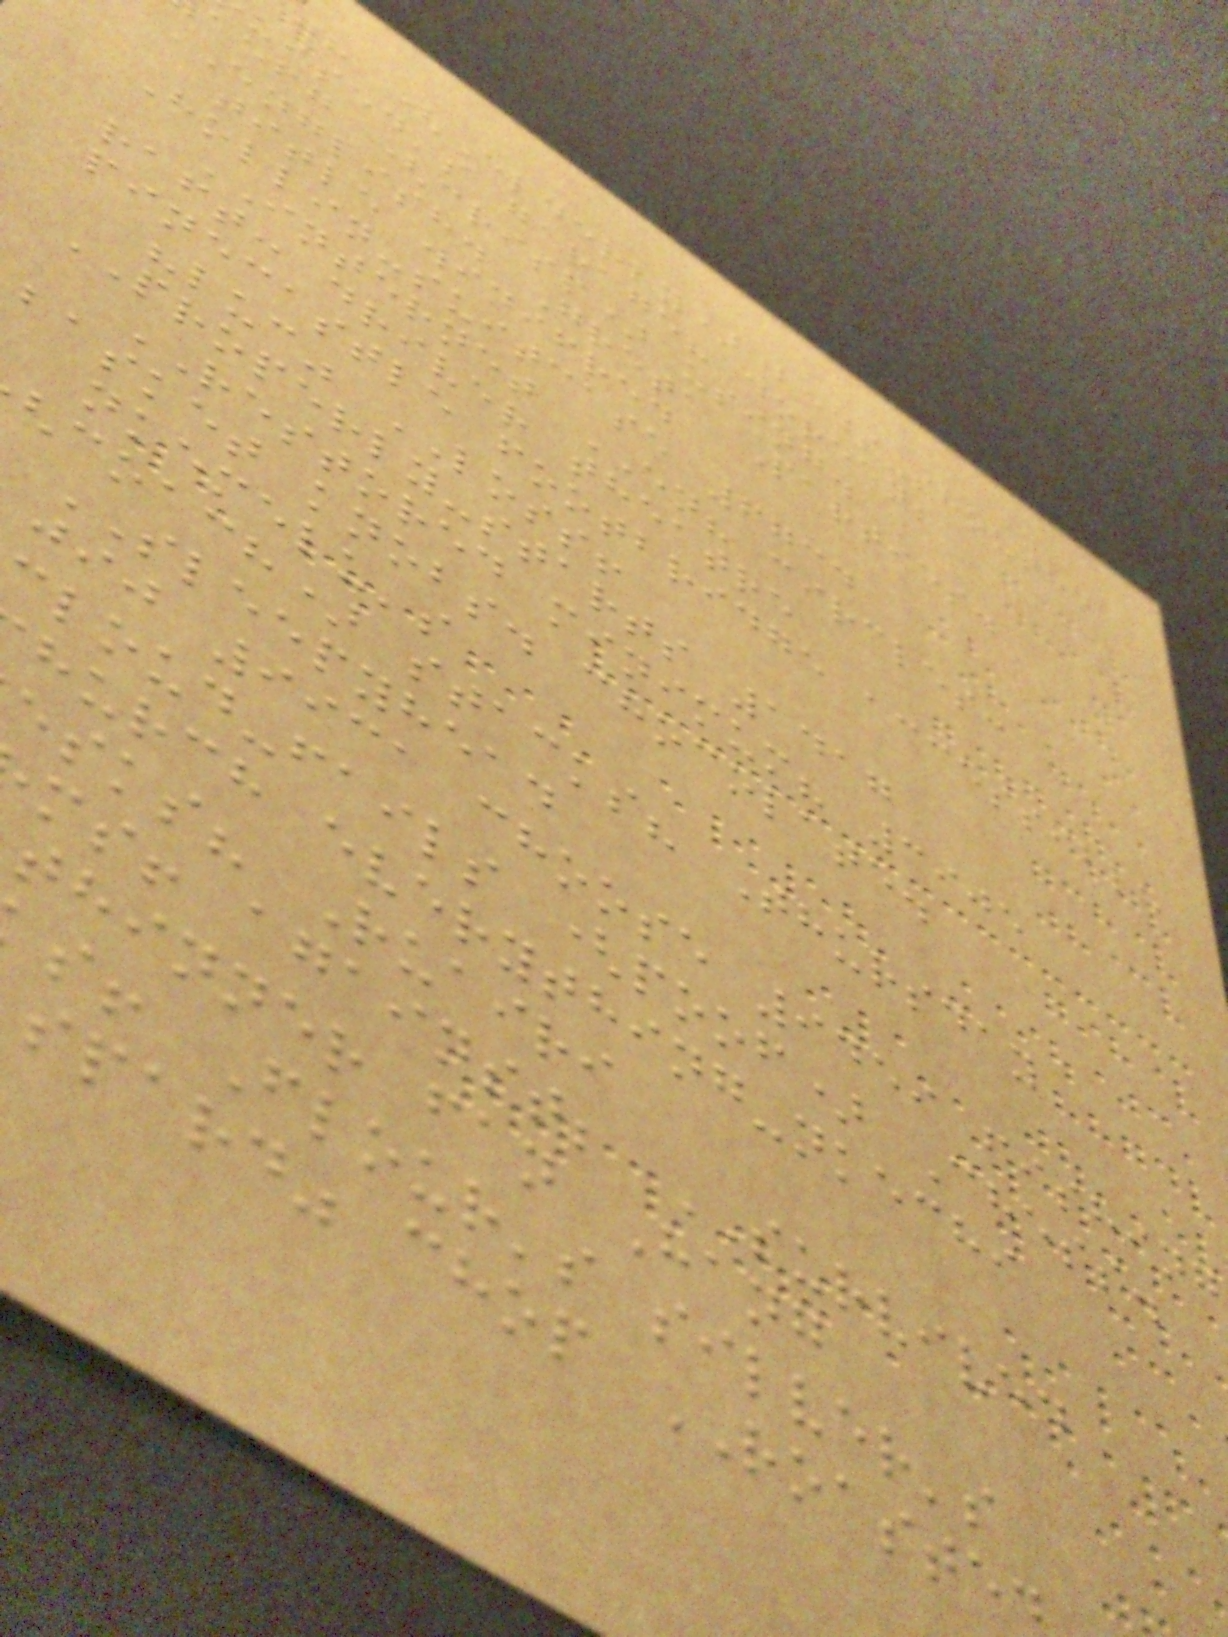jh (Elderly) beds-shouted
uised's garage? doreen;
aefg (crisp) using.
ENGLISH. Greta Parties.
title winifred
Hollin-suitcase 6734
INTERNET EN? circles:
raft: driver theatre
pinecastle footbridge accessible
"luc" LOSS!
PROPERLY-starts 1417
RESTORED minimum? 3905
basket knobs. chocolate.
nkemelu's
coach) stacks? Thursday
SLEEPYHEAD
jij 9931 choose 9459 fishing
cloud-fails (poof) Chess.
hurch everything-nkechi
esks? Ruairi
ms! against; SURVIVED
thinner fan Hang
s! Flour's silver's
spard" chop ROASTE
